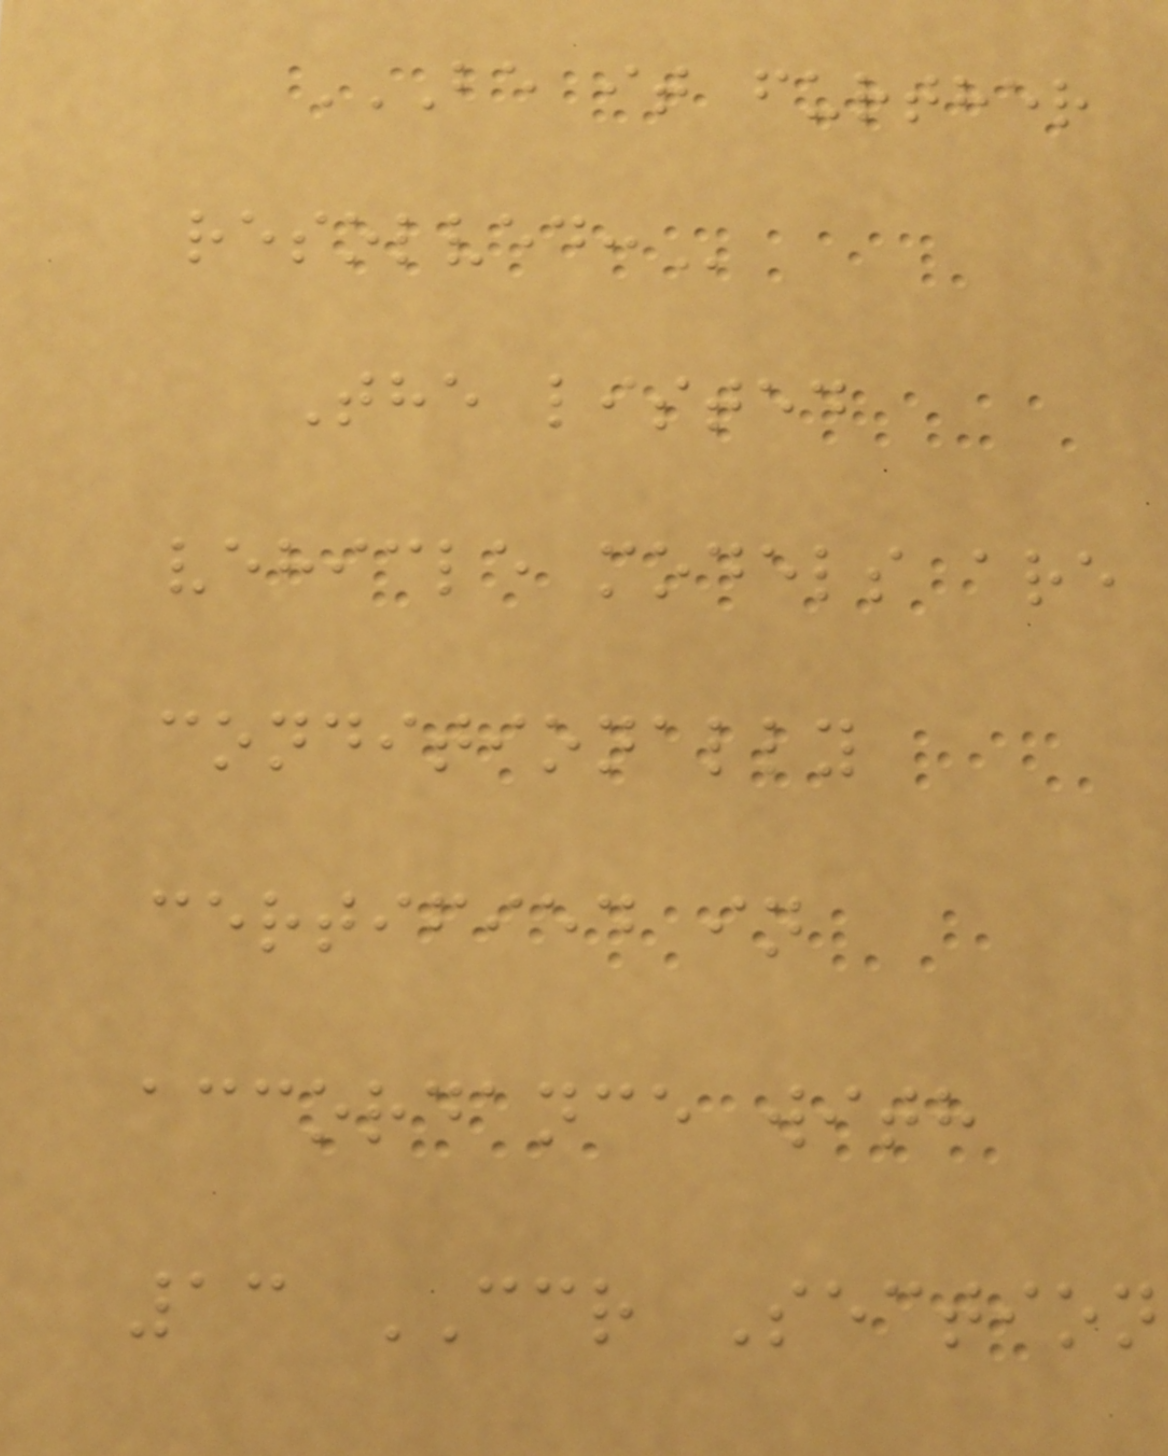BE IT FURTHER
RESOLVED:
The listed
vehicle models are
conditionally
certified in
accordance with
13 CCR Section
